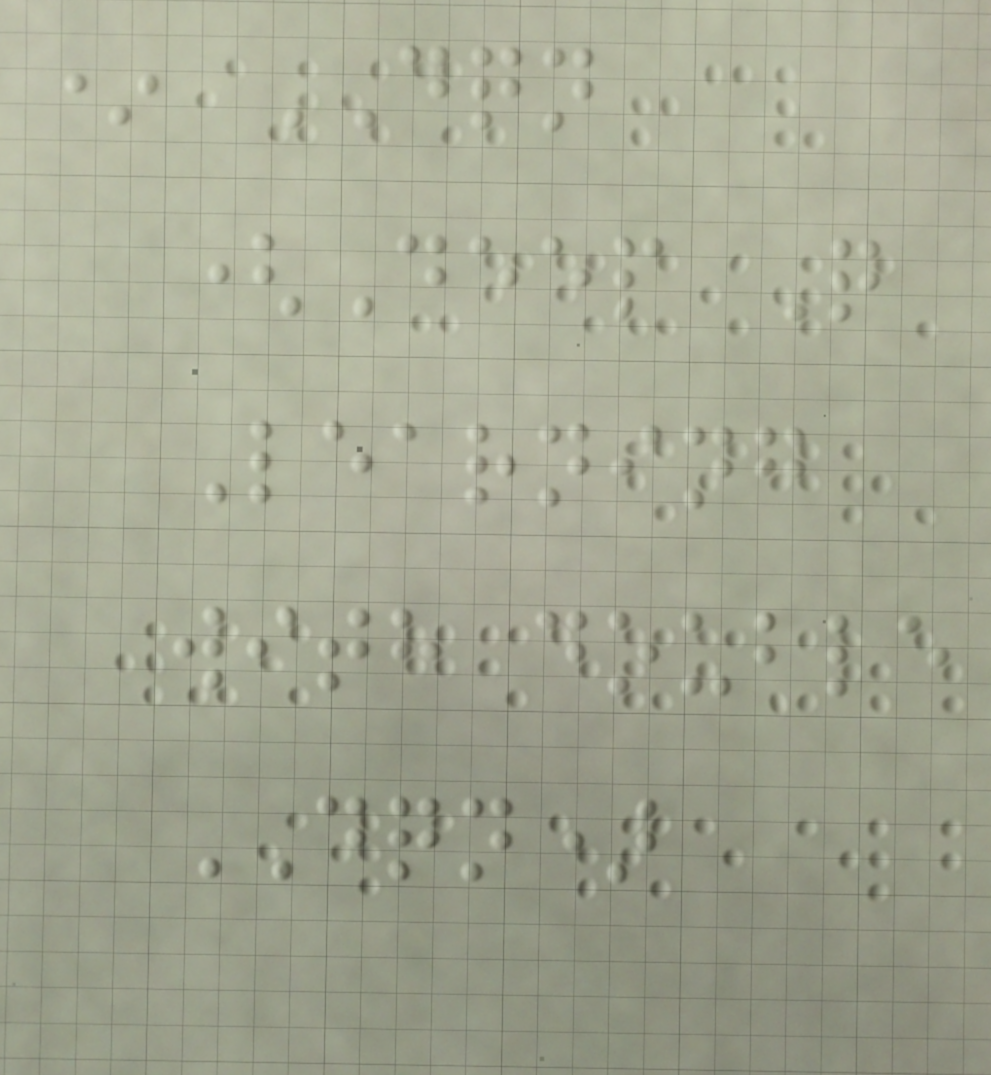* DQN
(Deep Q
Learning
with double
DQN)
